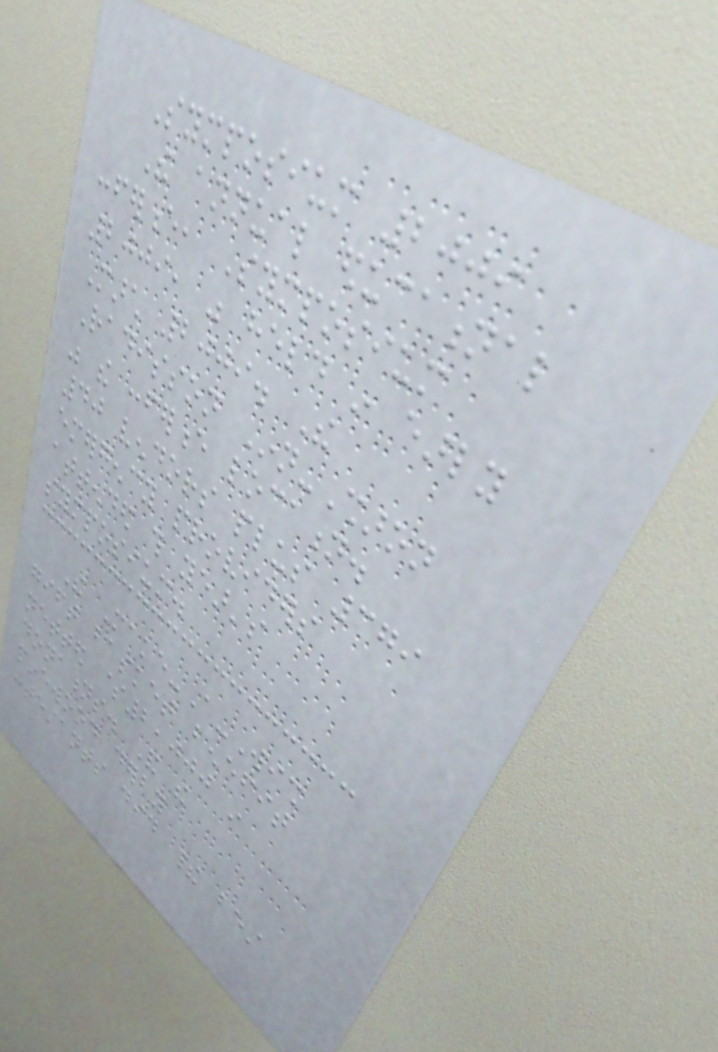Symposium 2009
The annual educational
conference, Symposium
2009, was held in early
March 2009. The
Radisson Inn-Sharon
was the conference location.
40 vendors plus 379
emergency providers
attended this year's
symposium.
The Make-A-Wish
gift basket benefit
netted $2,000 in
donations. And the
pinewood derby
contestants did their best
